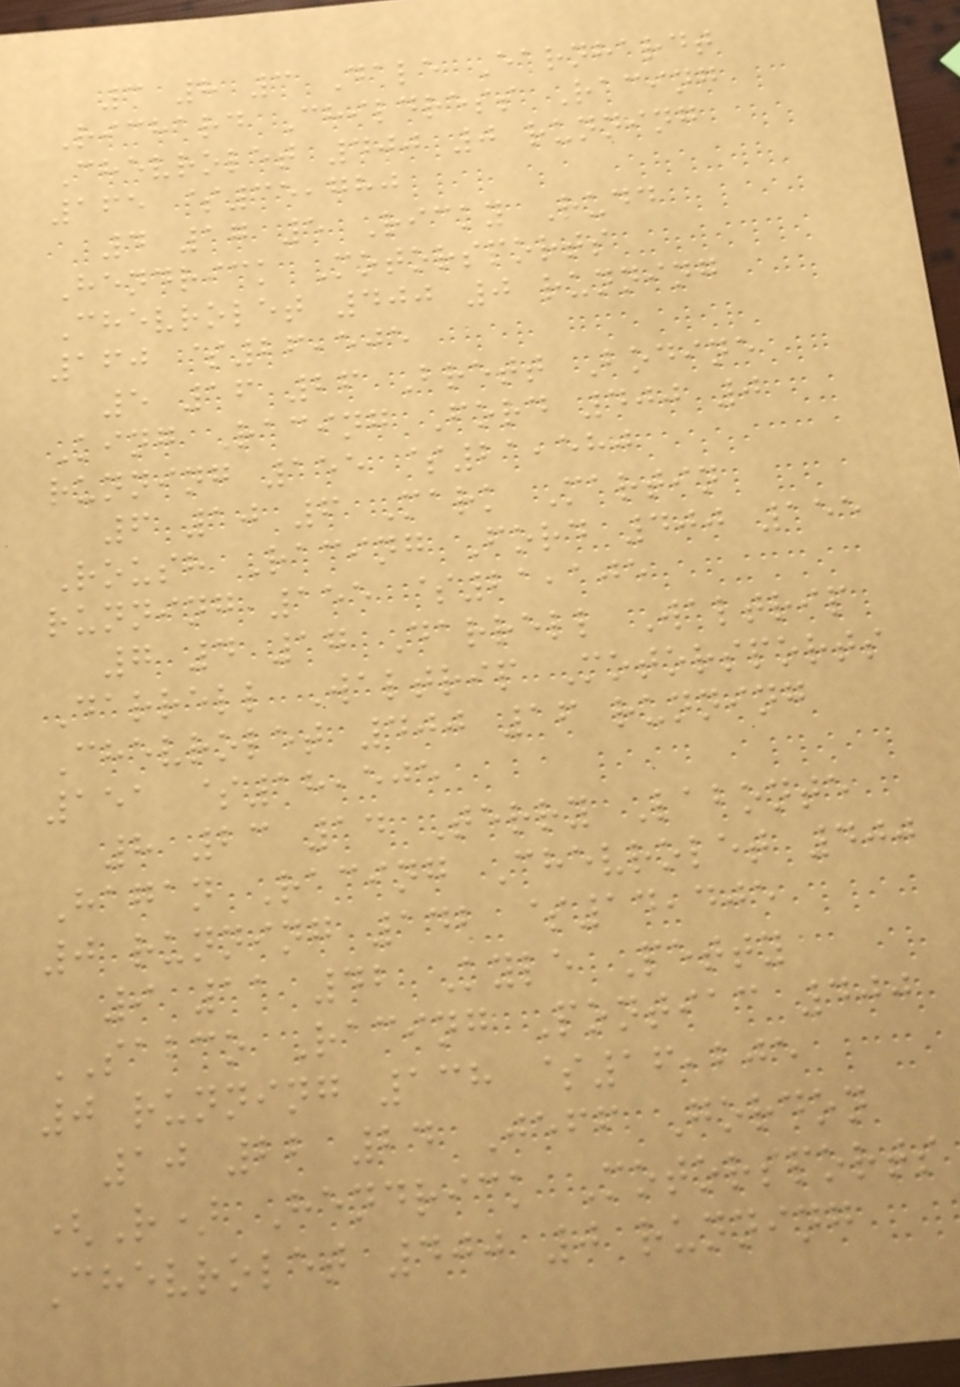3 8 3 Dale Earnhardt
Richard Childress Racing
Chevrolet 400 0 running
165 $35,780
4 17 5 Ricky Rudd
Hendrick Motorsports
Chevrolet 400 0 running
160 $26,505
5 16 26 Brett Bodine
King Racing Ford 400 0
running 155 $21,580
6 10 6 Mark Martin
Roush Racing Ford 400 155
running 155 $21,105
7 4 17 Darrell Waltrip
Darrell Waltrip Motorsports
Chevrolet 400 16 running
151 $18,505
8 23 14 Terry Labonte
Hagan Racing Chevrolet 400
0 running 142 $14,405
9 11 42 Kyle Petty
SABCO Racing Pontiac 400
0 running 138 $16,205
10 22 24 Jeff Gordon
(R) Hendrick Motorsports
Chevrolet 400 0 running
